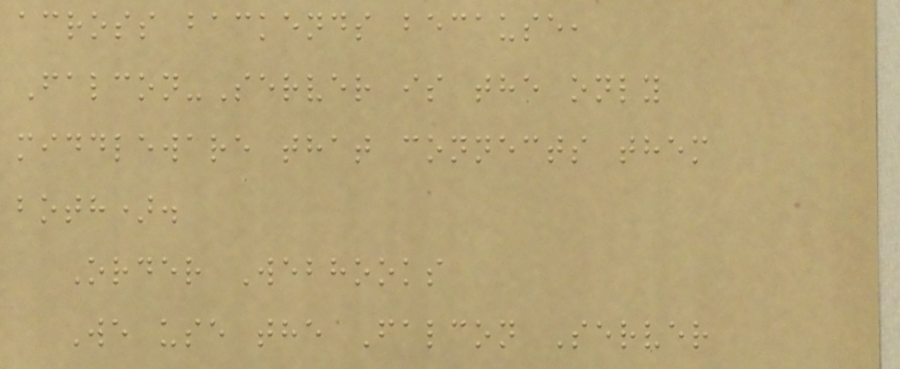across backends because,
Falcon-Server is the only
middleware that connects them
both).
Order Webhooks
We use the Falcon Server
